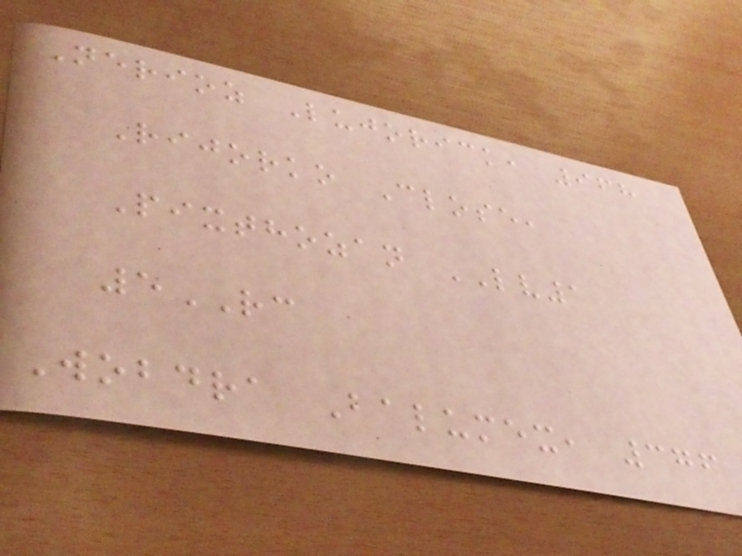Nerioz Lujorick, 968
Rijorko Close,
Pixthozan LV1
5RC
Wobdra Balumex, 376
